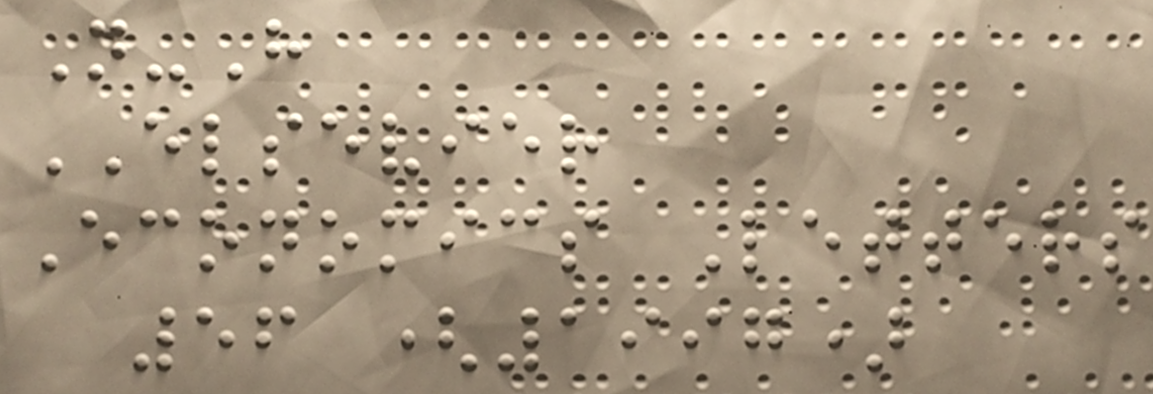N-H
ELSEVIER
Economics Letters
56 (1997)
